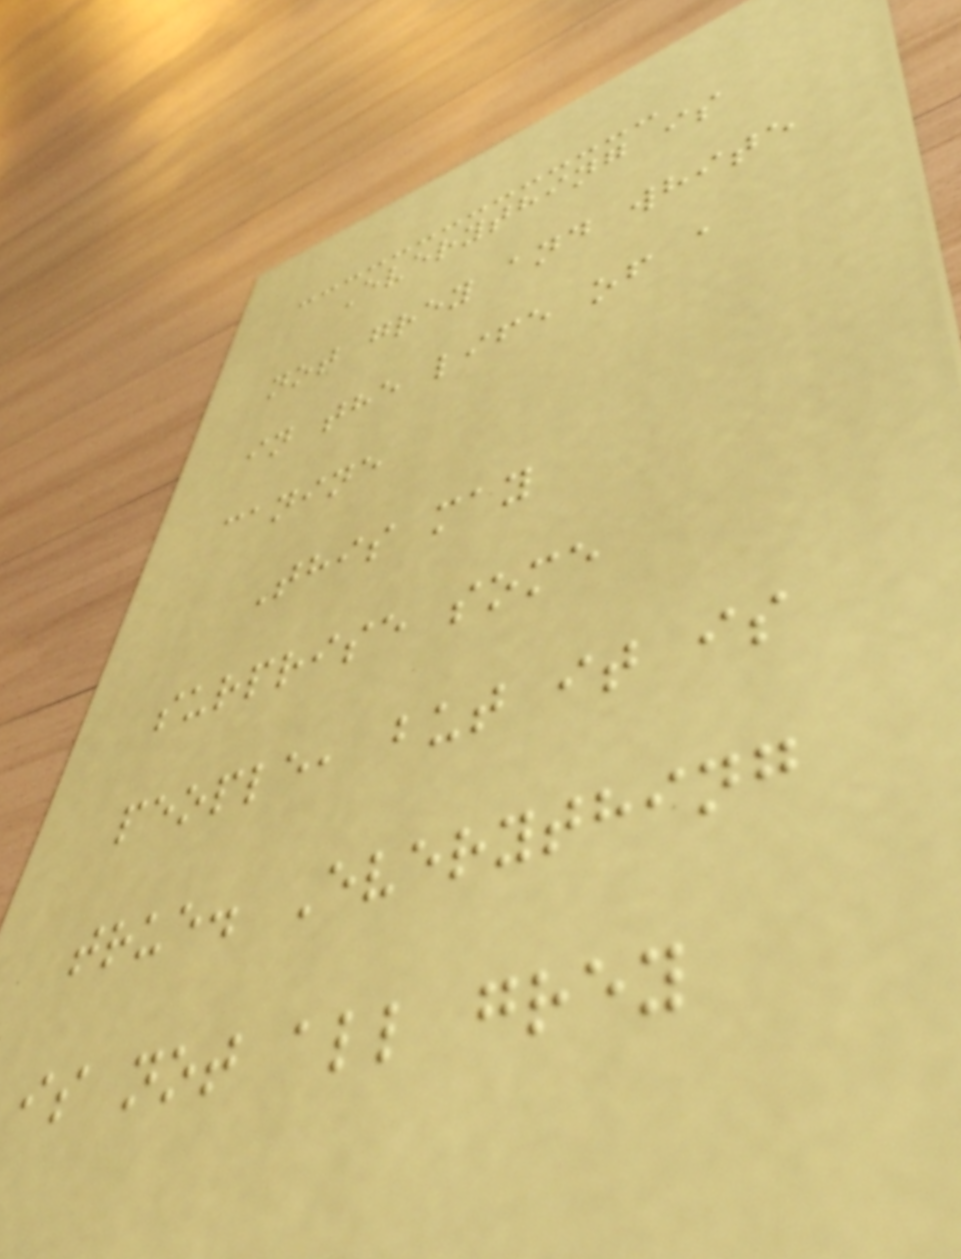Everything is
not grey and white
in the life of a
canine
This may
surprise some
people, but it is
true. Everything
is not all grey
